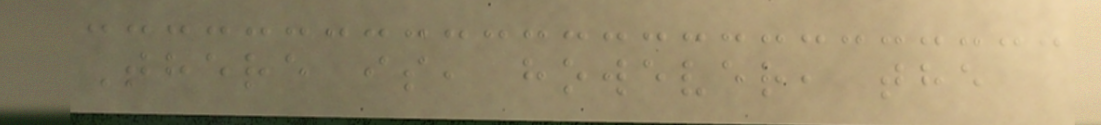There is, however, the
